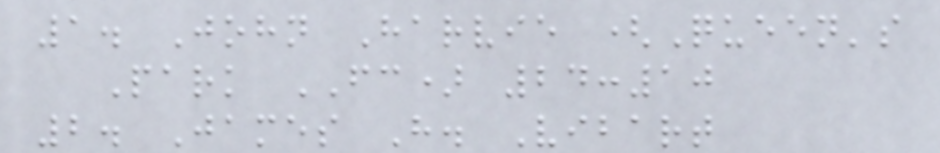1. John Harvie (Queen's
Park FC) 24:10
2. James H. Vibart
